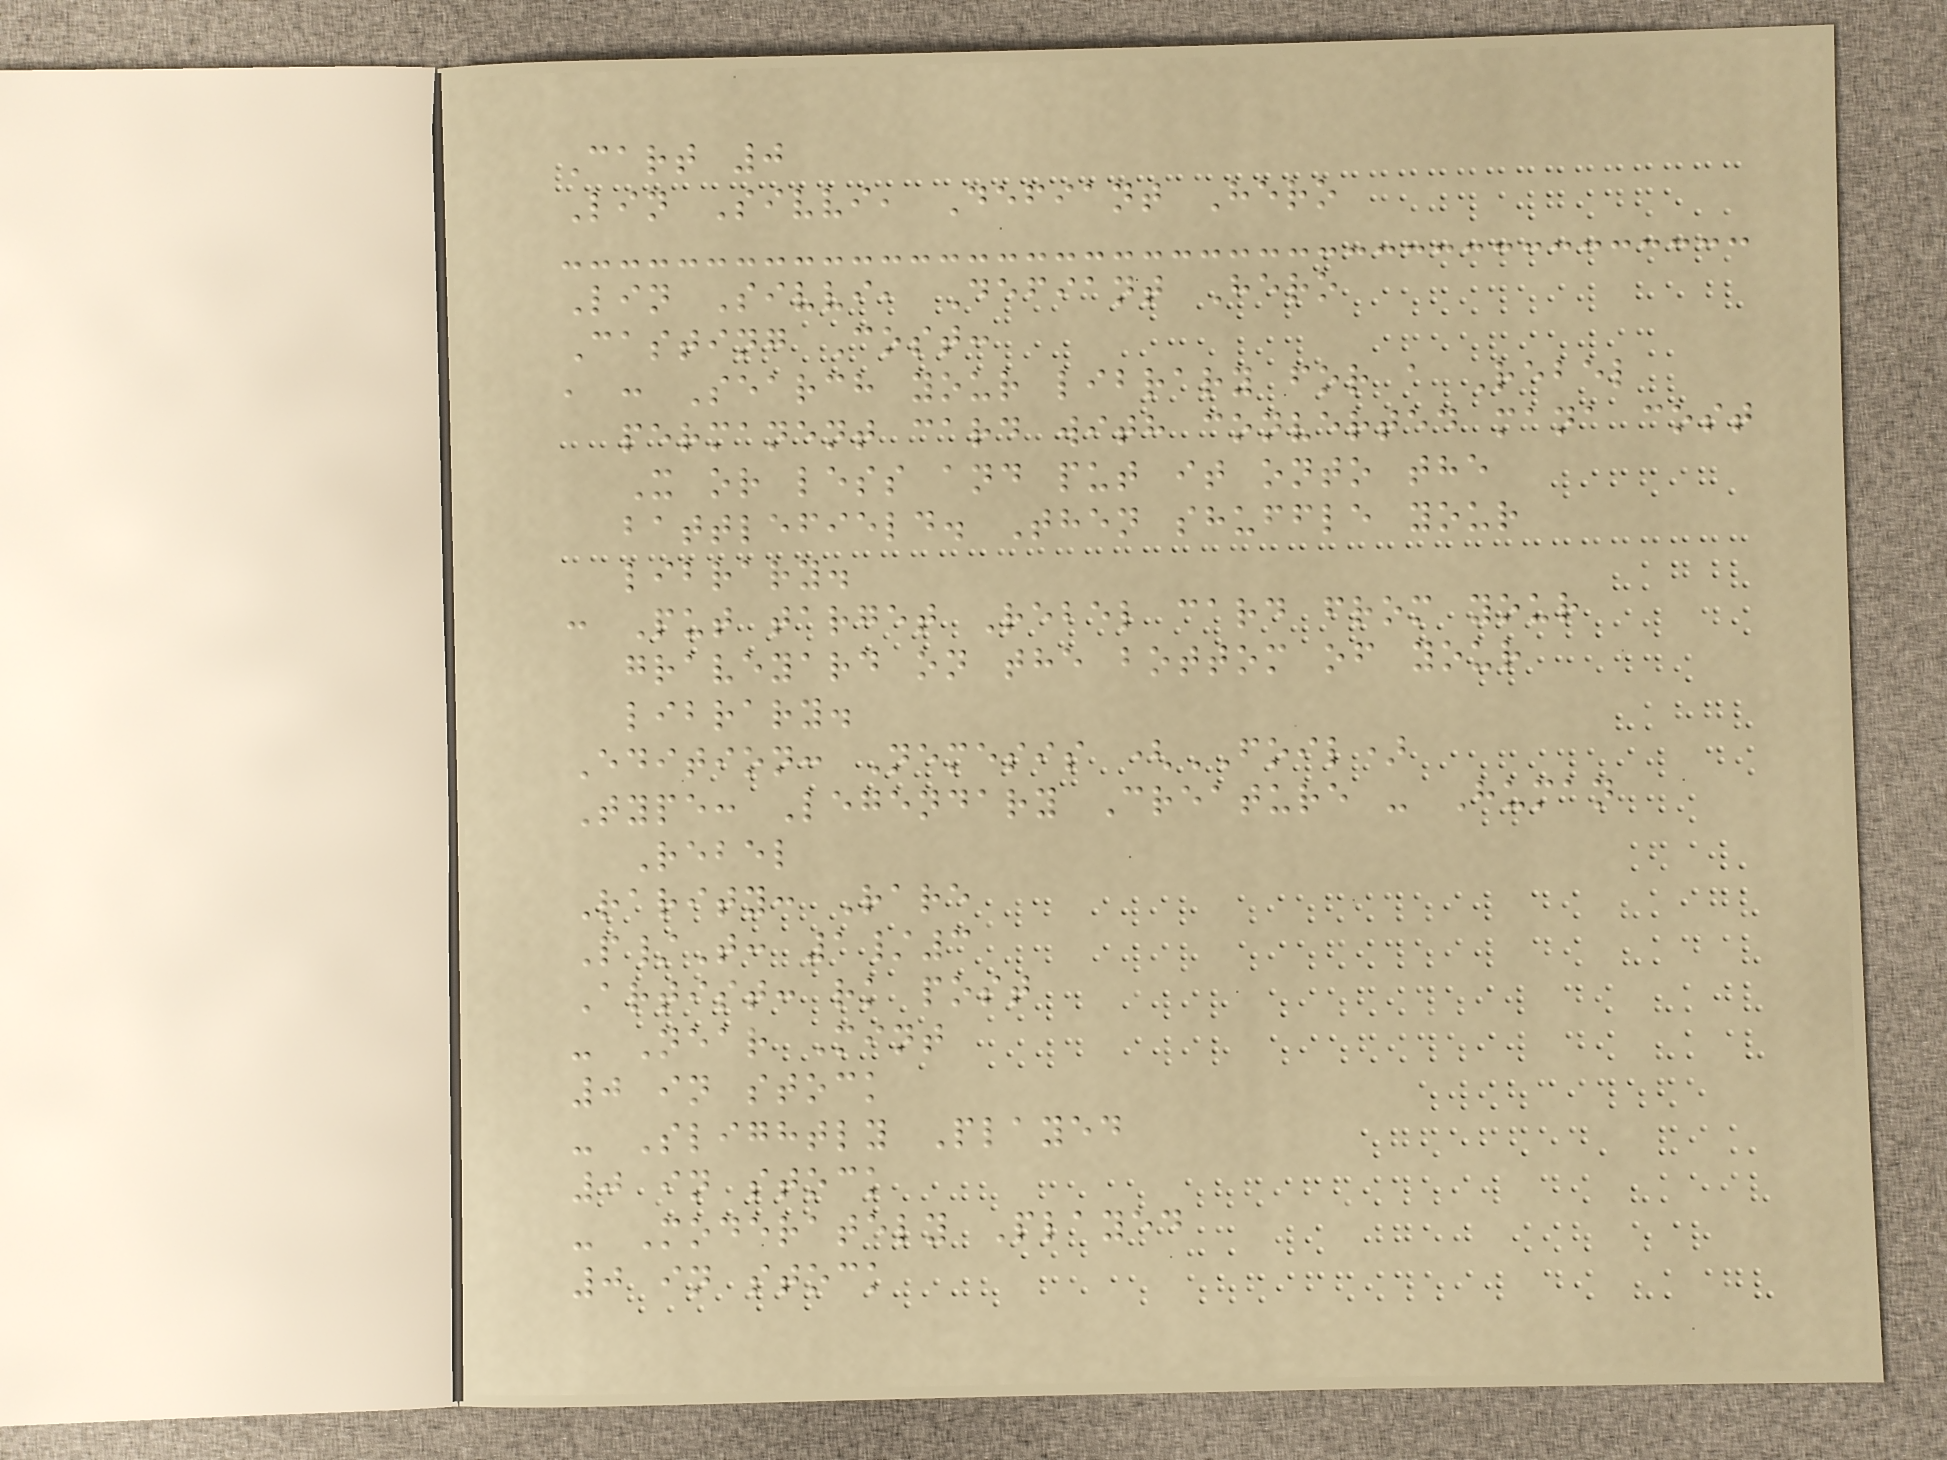Cart 0
Lin Sivvi, Defiant Hero
Lin Sivvi, Defiant Hero
Casting Cost:
, : Search your library for a Rebel
permanent card with converted mana cost
X or less and put it onto the
battlefield. Then shuffle your
library.
: Put target Rebel card from your
graveyard on the bottom of your
library.
Edition: Nemesis (FOIL)
Type: Legendary Creature - Human
Rebel
Rarity: Rare
P/T: 1/3
Artist: rk post
- Near Mint
0 in stock
- Slightly Played
0 in stock
- Moderately Played
0 in stock
